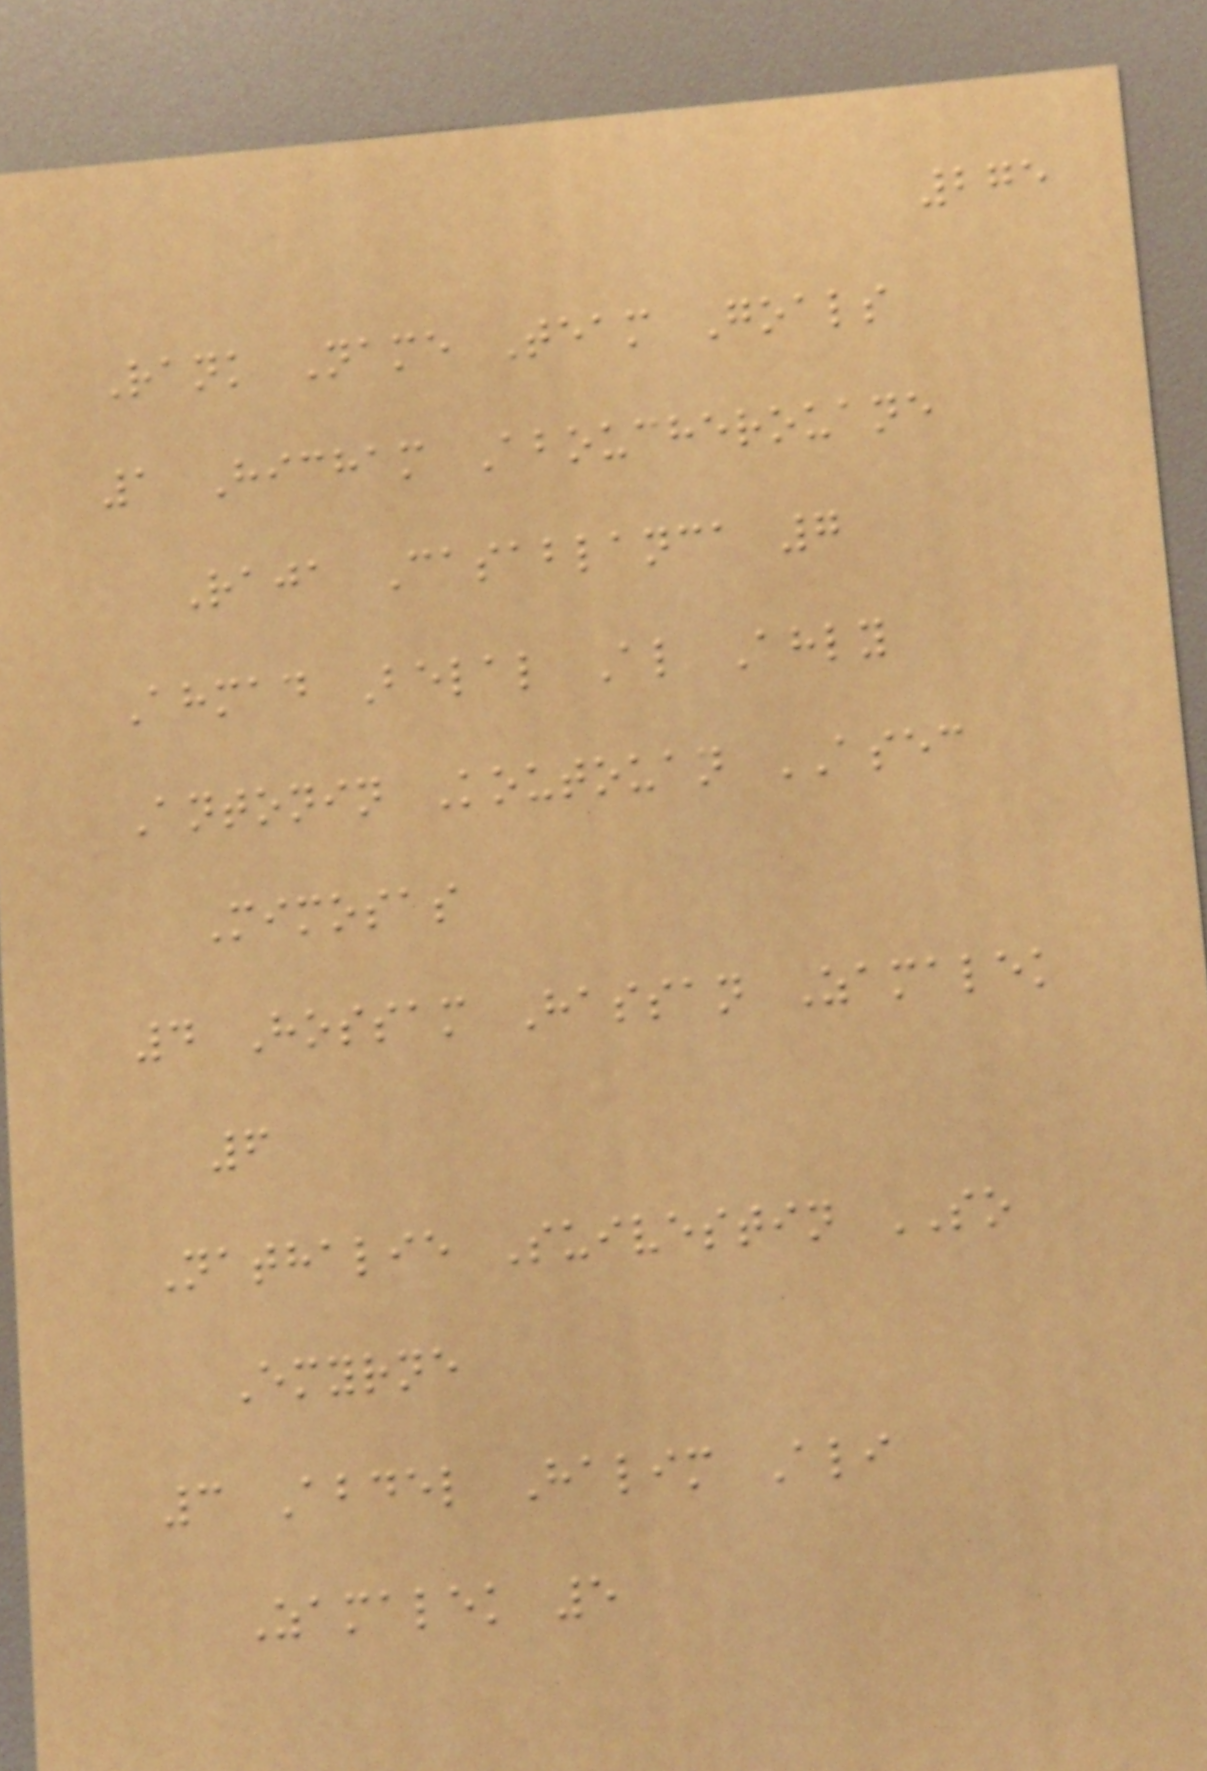275
Rank Name Team Goals
1 Hicham Aboucherouane
Raja Casablanca 7
Ahmad Belal Al Ahly
Antonin Koutouan ASEC
Mimosas
4 Hossam Hassan Zamalek
6
Nathalie Suivestin SO
Emyrne
3 Abdel Halim Ali
Zamalek 5
